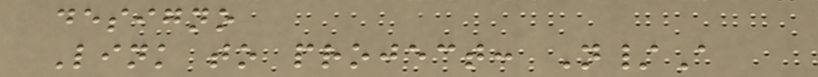designo
Link to project: N/A
